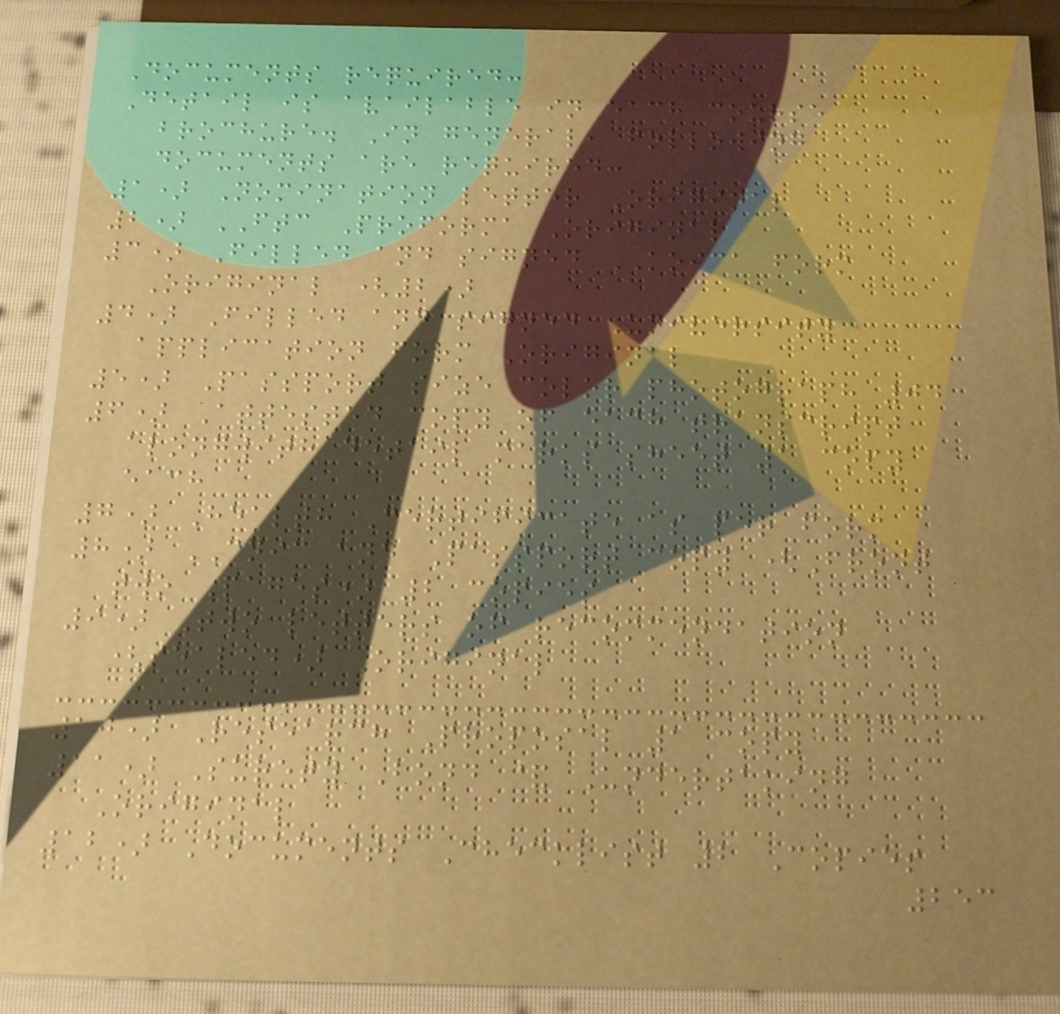Documents required:
Detail is available in each course
brochure. In general, following
documents are required:
1) Nomination letter Original
2) FTC Proforma Original
3) Filled and signed KOICA form
Original (2)
4) Filled and signed University
application form Original
5) Passport size color photograph 04
6) Attested copy of each transcript
alongwith detail marks sheet 1 copy
each
7) Health Certificate as per form
8) CNIC and Passport copy (Front
two Pages) 2 copies
9) Two letters of recommendation
(sealed) Original
10) Research Proposal 1 copy
11) Surety Bond & Undertaking
Original
12) Documents Checklist 2 Copies
253
